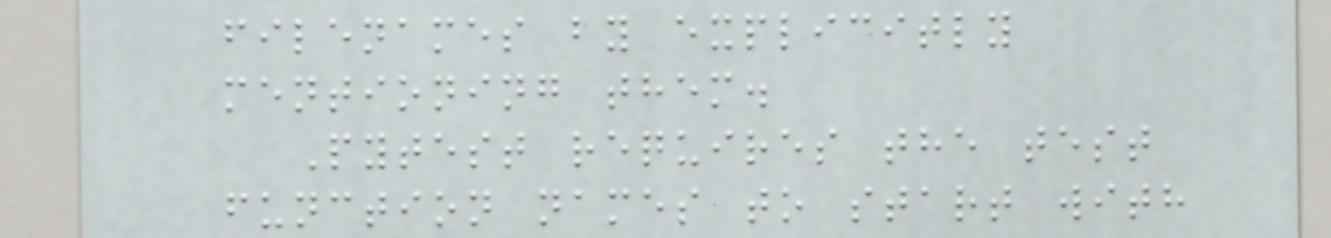filenames by explicitly
mentioning them.
Pytest requires the test
function names to start with
